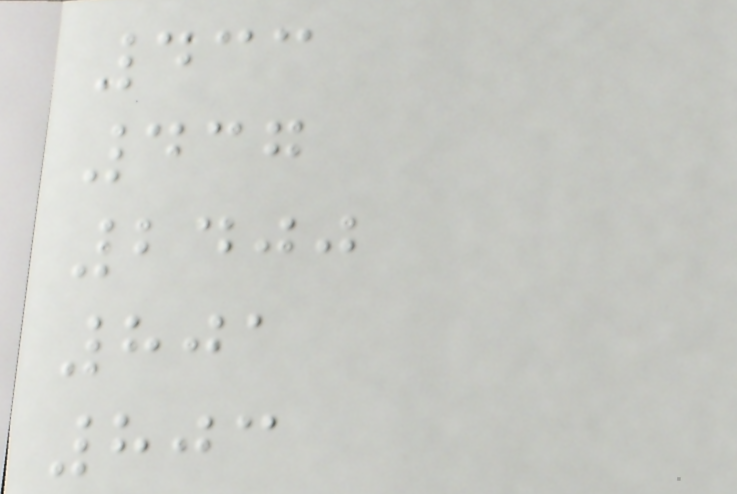433
437
2400
801
803
